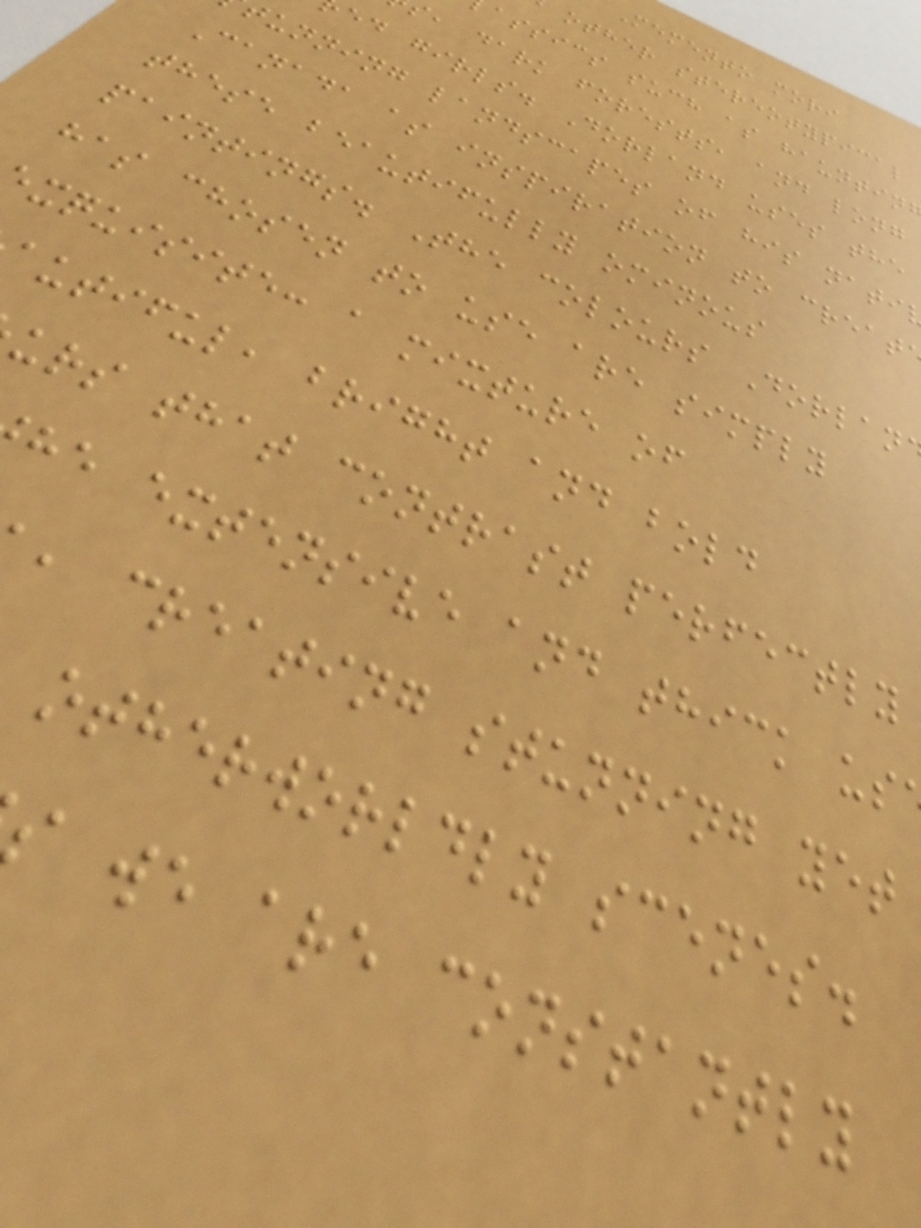Memento mori
other stereotypical
assics such as hauntin
s, dark forests, and long
ed girls. Dorland uses the
tunning landscapes of his nati
Canada as inspiration to creat
these beautifully ominous
paintings. The colours Dorlan
has chosen to use are simply
xquisite: a mixture of
autiful, bright and bold
urs that contrast perfectly
he extensive and thick us
, creating stunning yet
otherworldly scenes.
we are constantly
